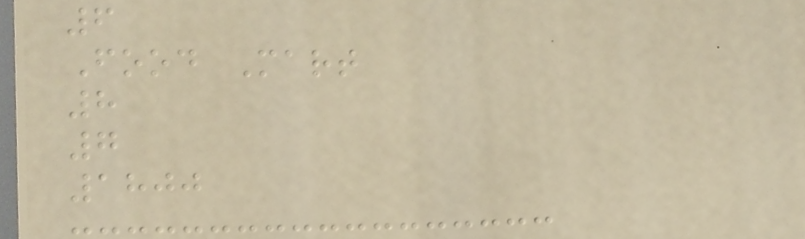6
Food Mart
8
7
1800
